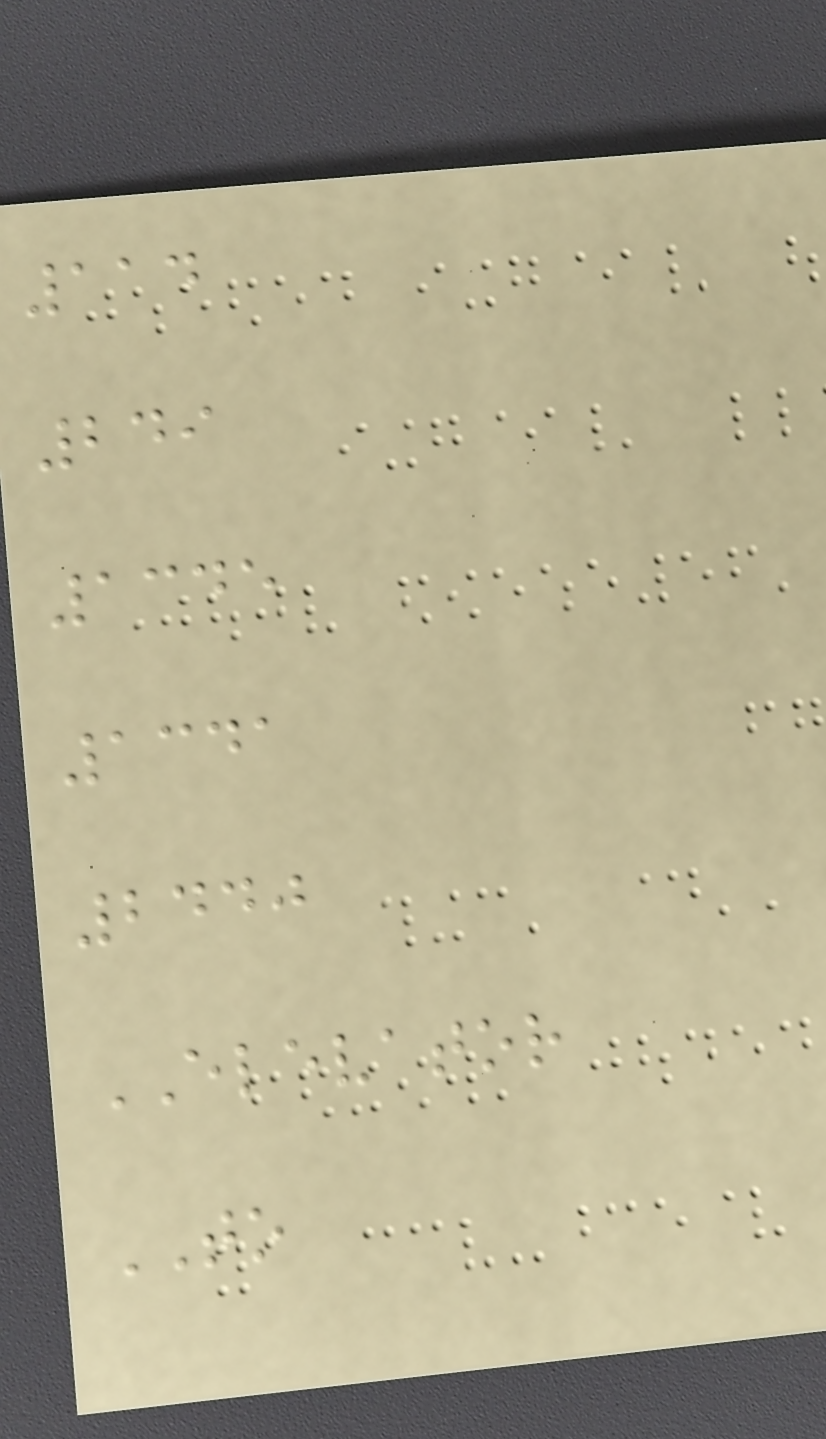114
249
1345
1341
2440
ELEVATOR
TO
